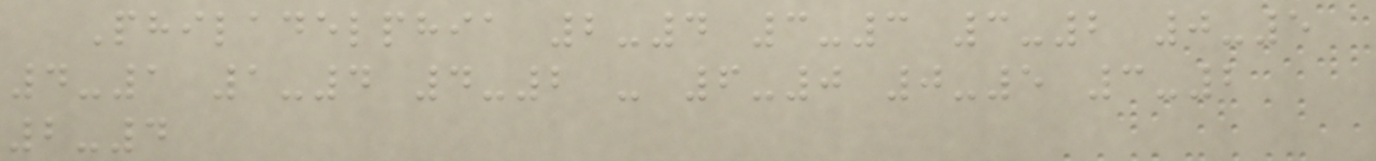Philadelphia 2-4 3-3 3-2 0-5
4-1 1-4 4-2 - 6-0 0-5 3-2
2-4
